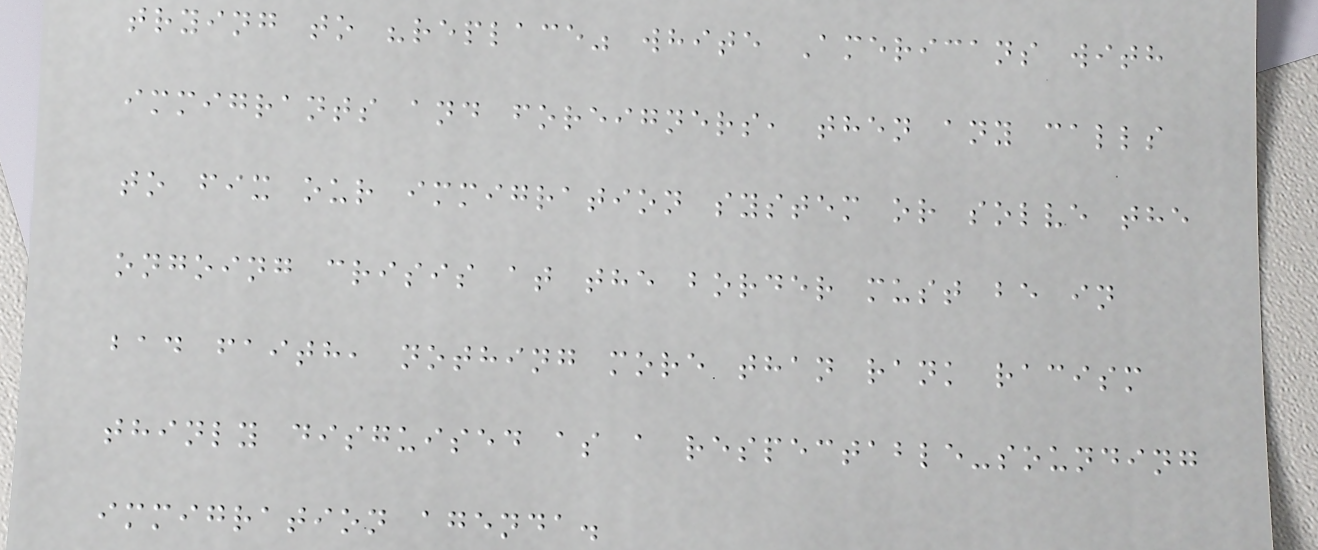trying to "replace" white Americans with
immigrants and foreigners, then any calls
to fix our immigration system or solve the
ongoing crisis at the border must be in
bad faith, nothing more than rank racism
thinly disguised as a respectable-sounding
immigration agenda.
